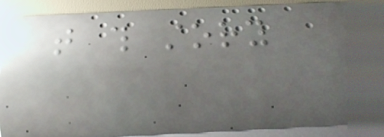that this story
